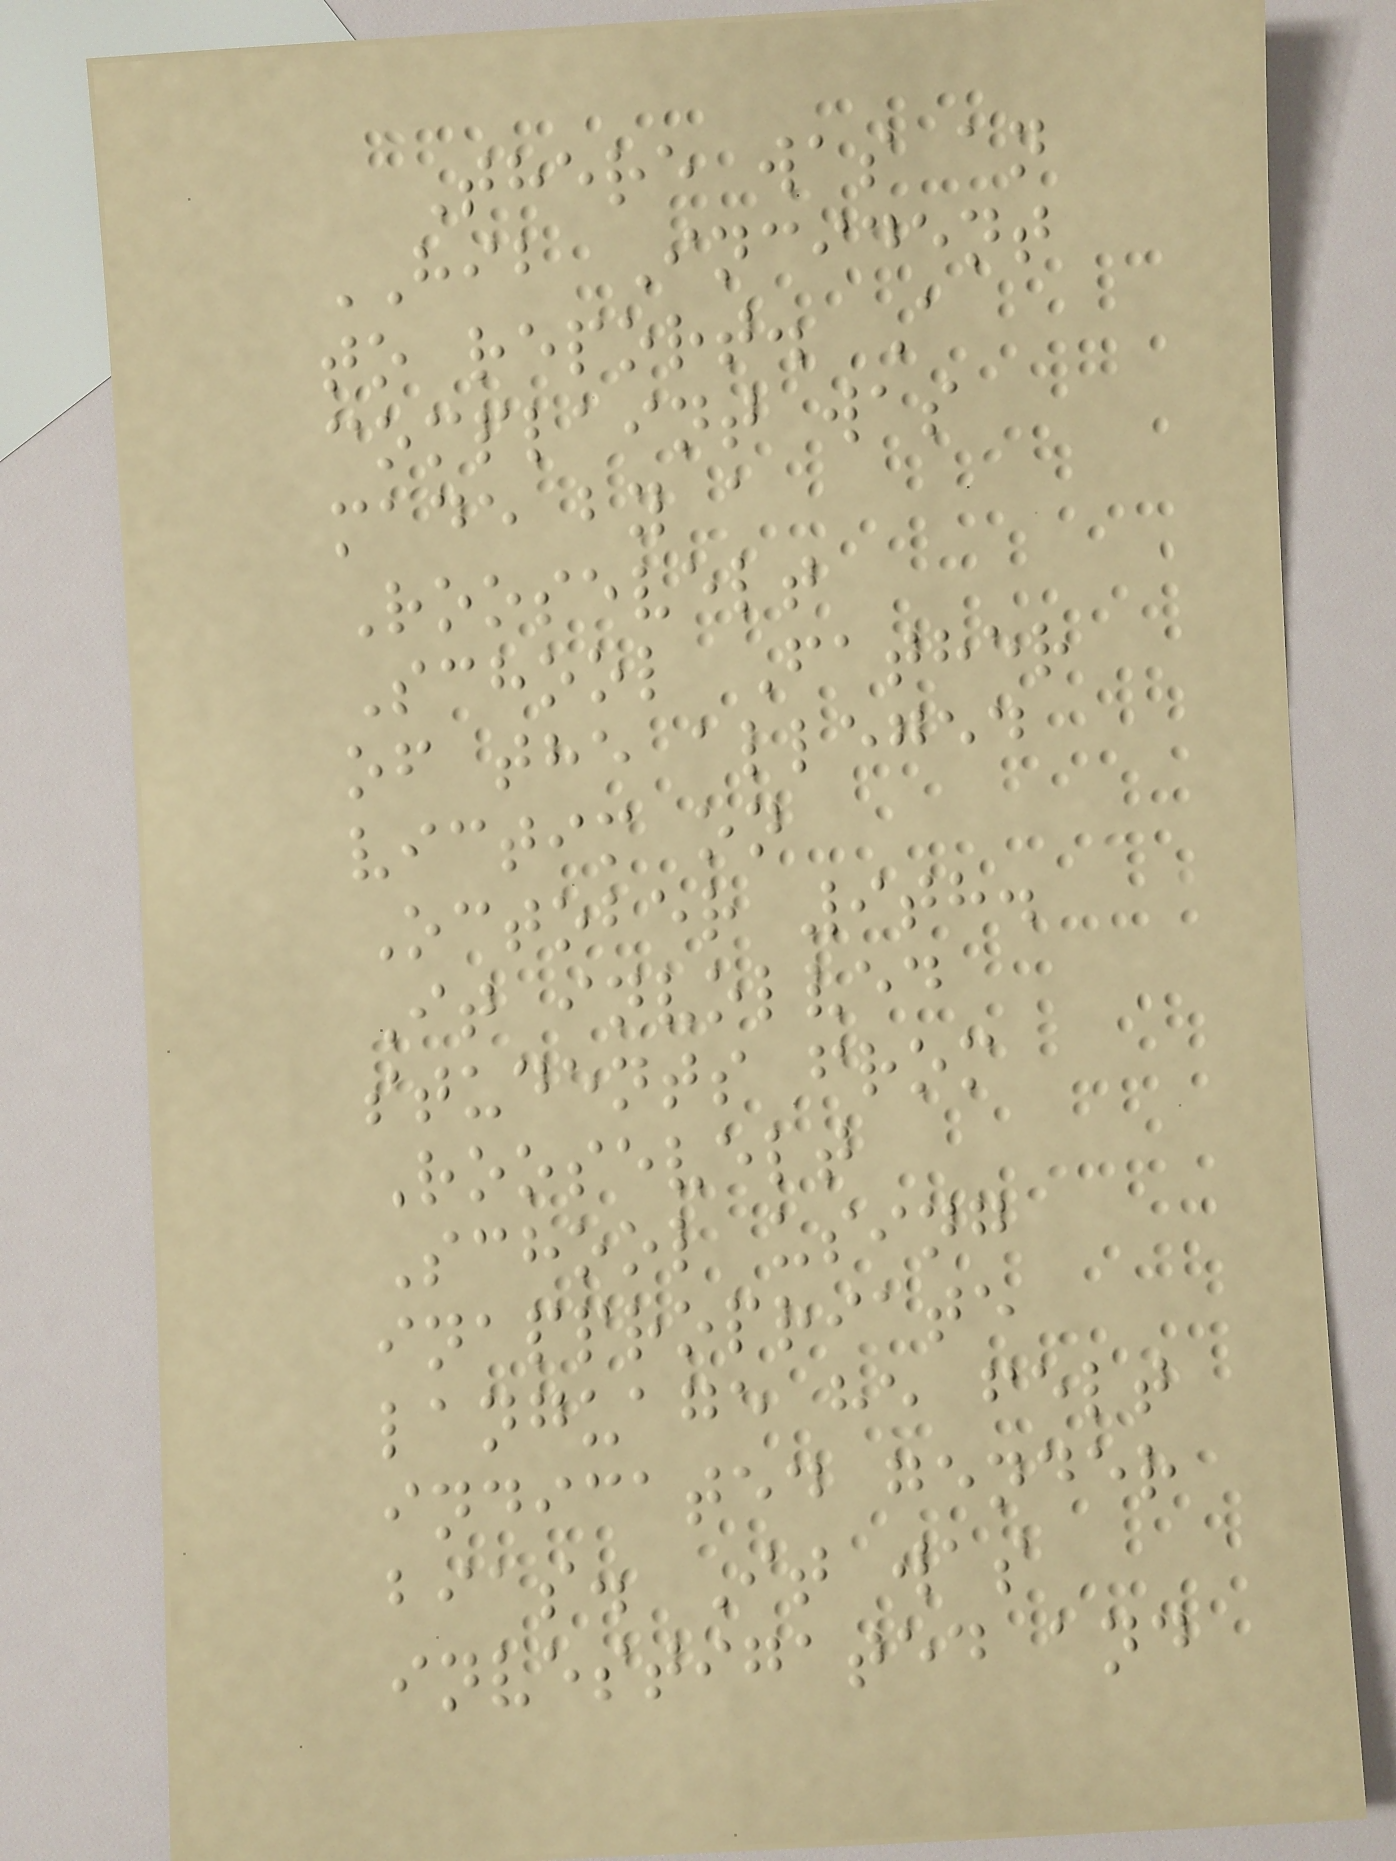There was an
HIB Incident
to report. A
complaint was
made by a
Roosevelt
School Father
of the alleged
victim on
October 9th.
It involved
students from
Roosevelt
School using
inappropriate
language he felt
indicated gender
bias. It was
investigated and
